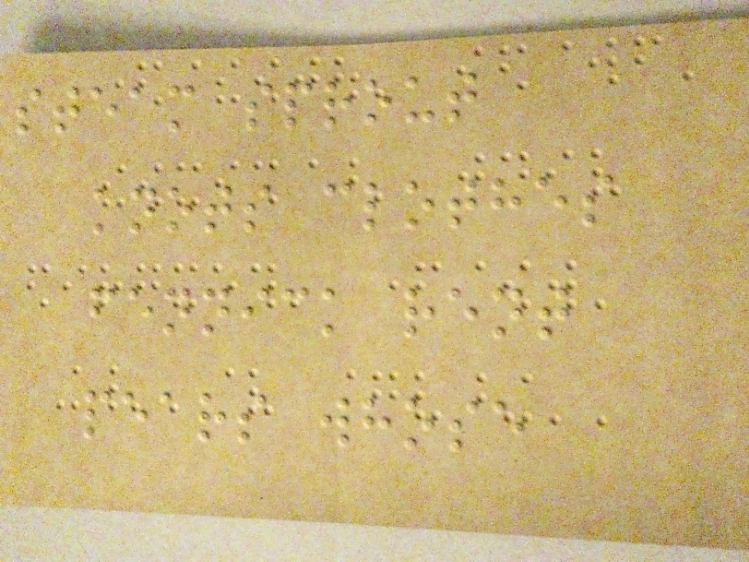steam sprout
knots clothes
fennick rent
pears whose
